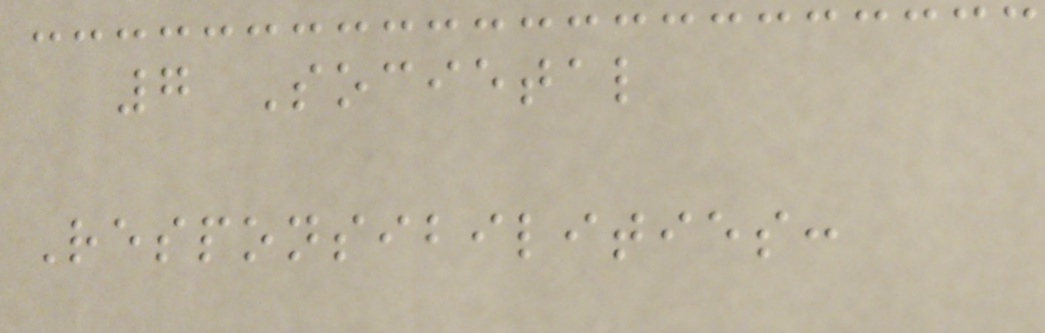7 Societal
Responsibilities:
